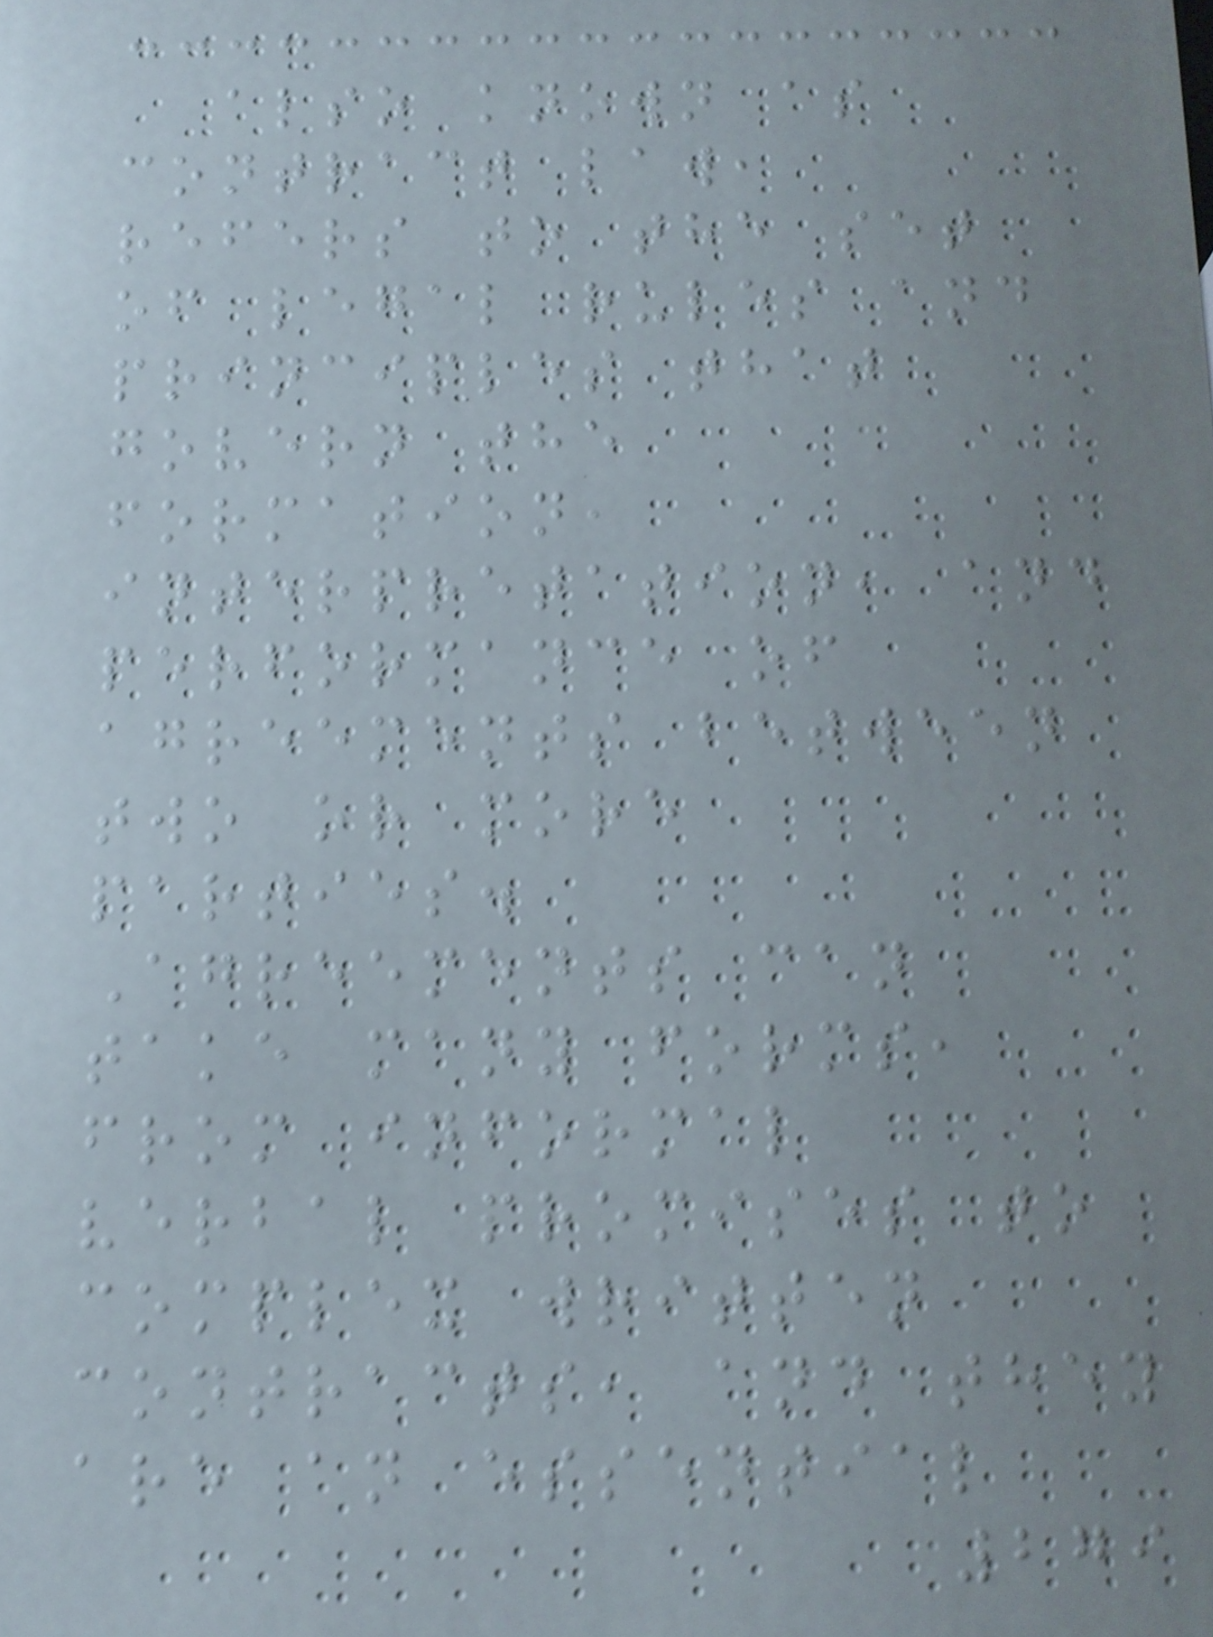also known as
contract law,
refers to the set
of legal rules and
principles that
govern the
formation,
interpretation, and
performance of
agreements between
two or more
parties.
Agreements can
take many forms,
from informal
verbal promises to
complex written
contracts, and they
are an essential
279
